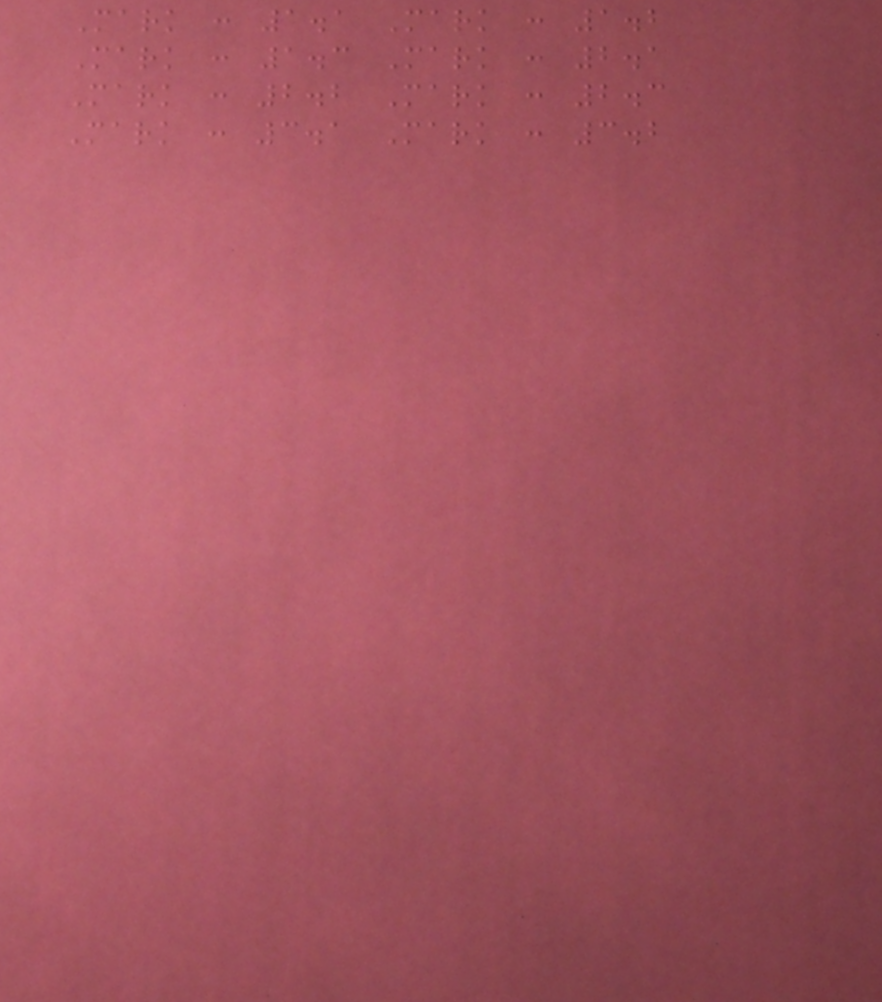Mark : 1.1 Mark : 1.2
Mark : 1.3 Mark : 2.1
Mark : 2.2 Mark : 2.3
Mark : 3.1 Mark : 3.2
